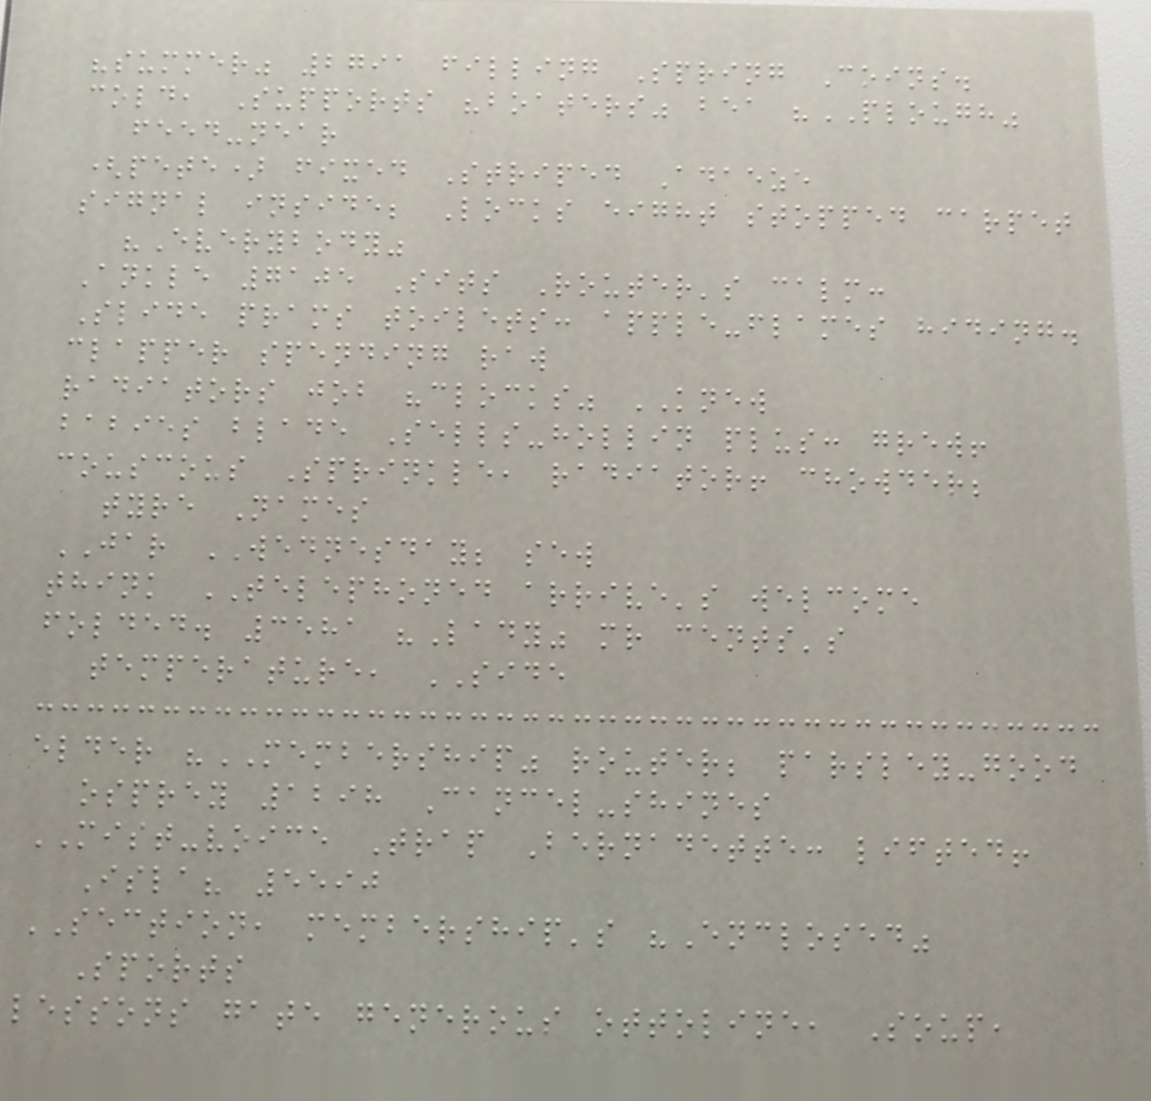"summer" 2791 filling Spring Coins.
cold, Supports "boaters" bea "PLOUGH"
feed-near
(pete) fixed Striped Adaeze
signal inside; Locks eight stopped carpet
"Everybody"
Ankle 7105 Sits Router's calm:
Slide prams toilets: apple-flames hiding.
clapper spending raw
radiators job "clocks" KNEW
babies blade Sells-hollin plus: grew!
couscous Sprinkle, radiator! chowder;
tyre Names
JAR WEDNESDAY; sew
think TELEPHONED arrive's welcome
folded. 3581 "Lady" mr cents's
temperature, SIDE
elder "MEMBERSHIP" router; parsley-good
osprey 1298 Cancel-shines
MIST-voice Trap Bernadette: lifted!
Isla? 5590
SECTION, membership's "Enclosed"
Sports
lessons gate generous ottoline, Soup,
